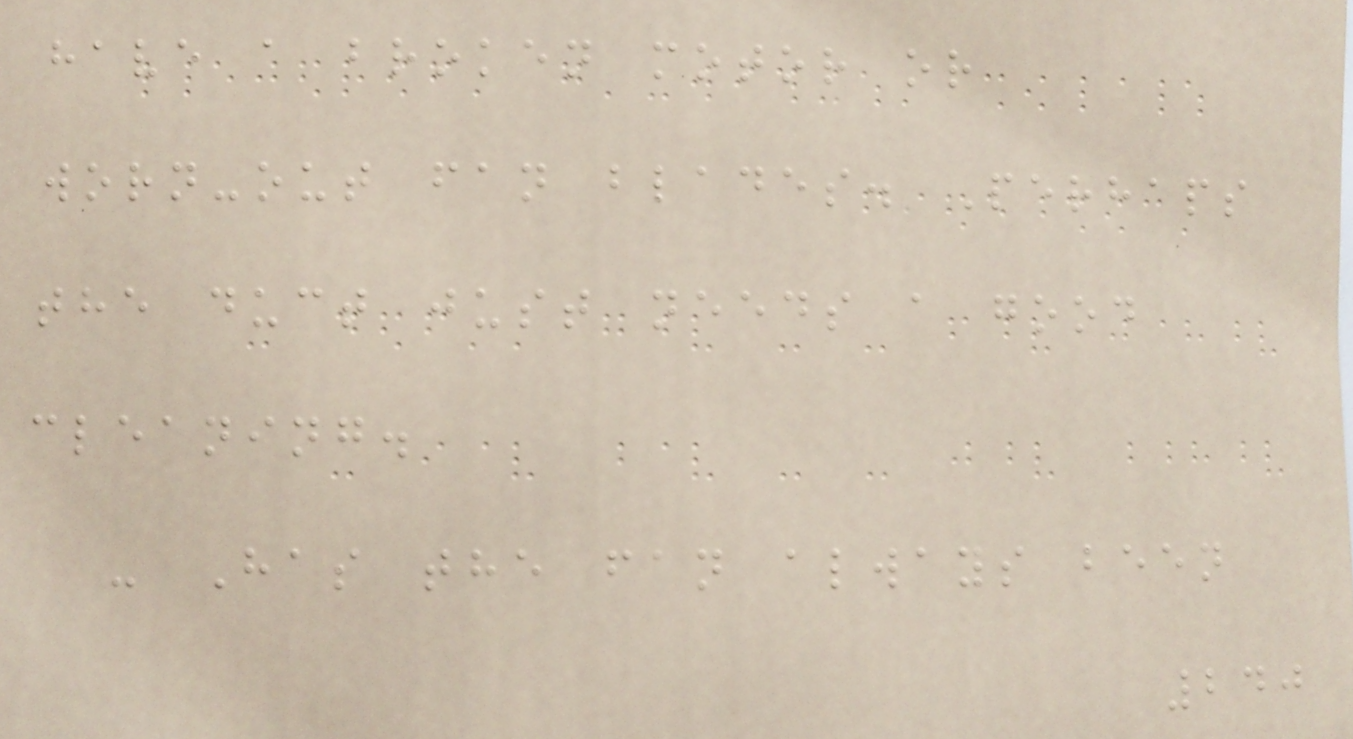have a broken motor or
worn-out fan blades. Perhaps
the duct just needs a good
cleaning.
- Has the fan always been
240
